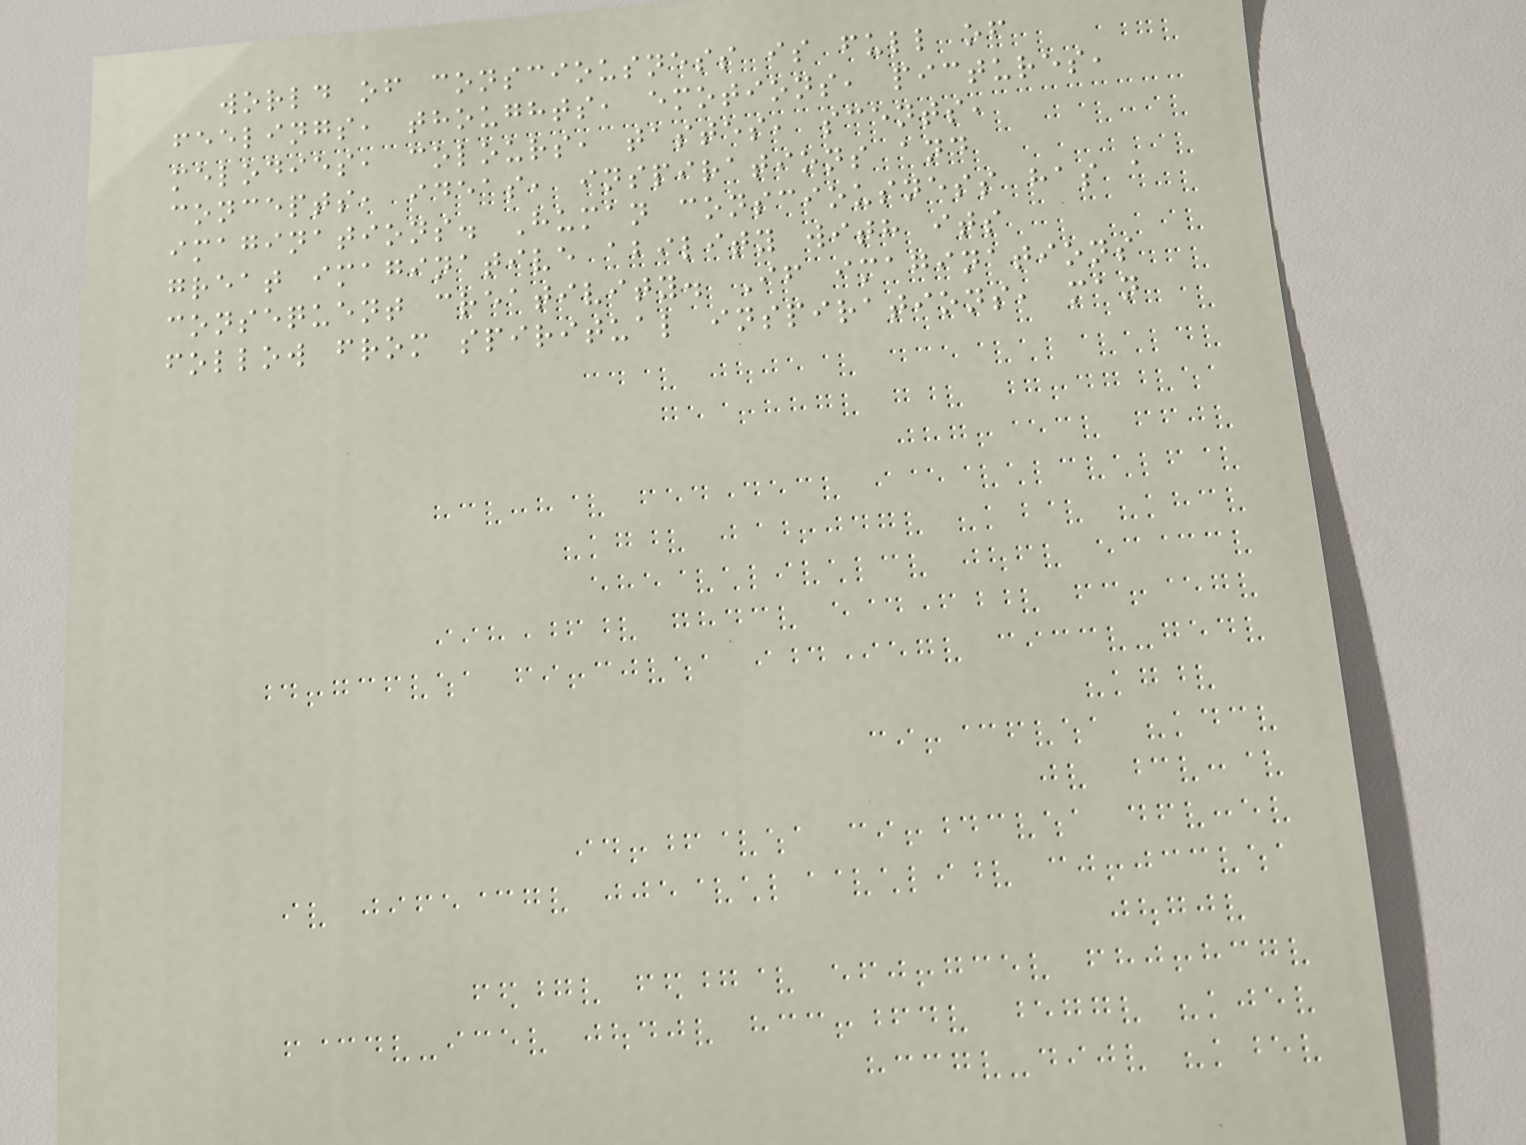world of consciousness is full of
feelings, thoughts, emotions, pictures,
melodies, colours, tastes, scents,
concepts, ideas, inspirations and
imaginations. Human consciousness has a
great imaginative ability with its
consequent creativity. If imaginations
follow from spiritual inspirations, man
